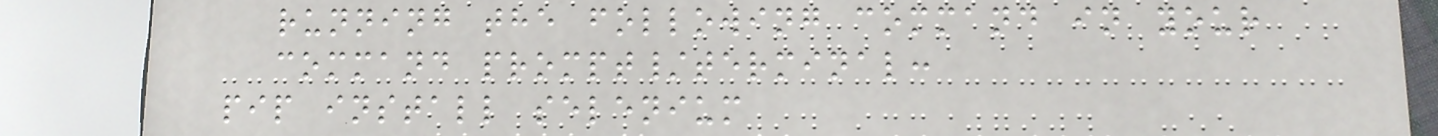running the following command in your
command prompt/terminal:
pip install selenium
